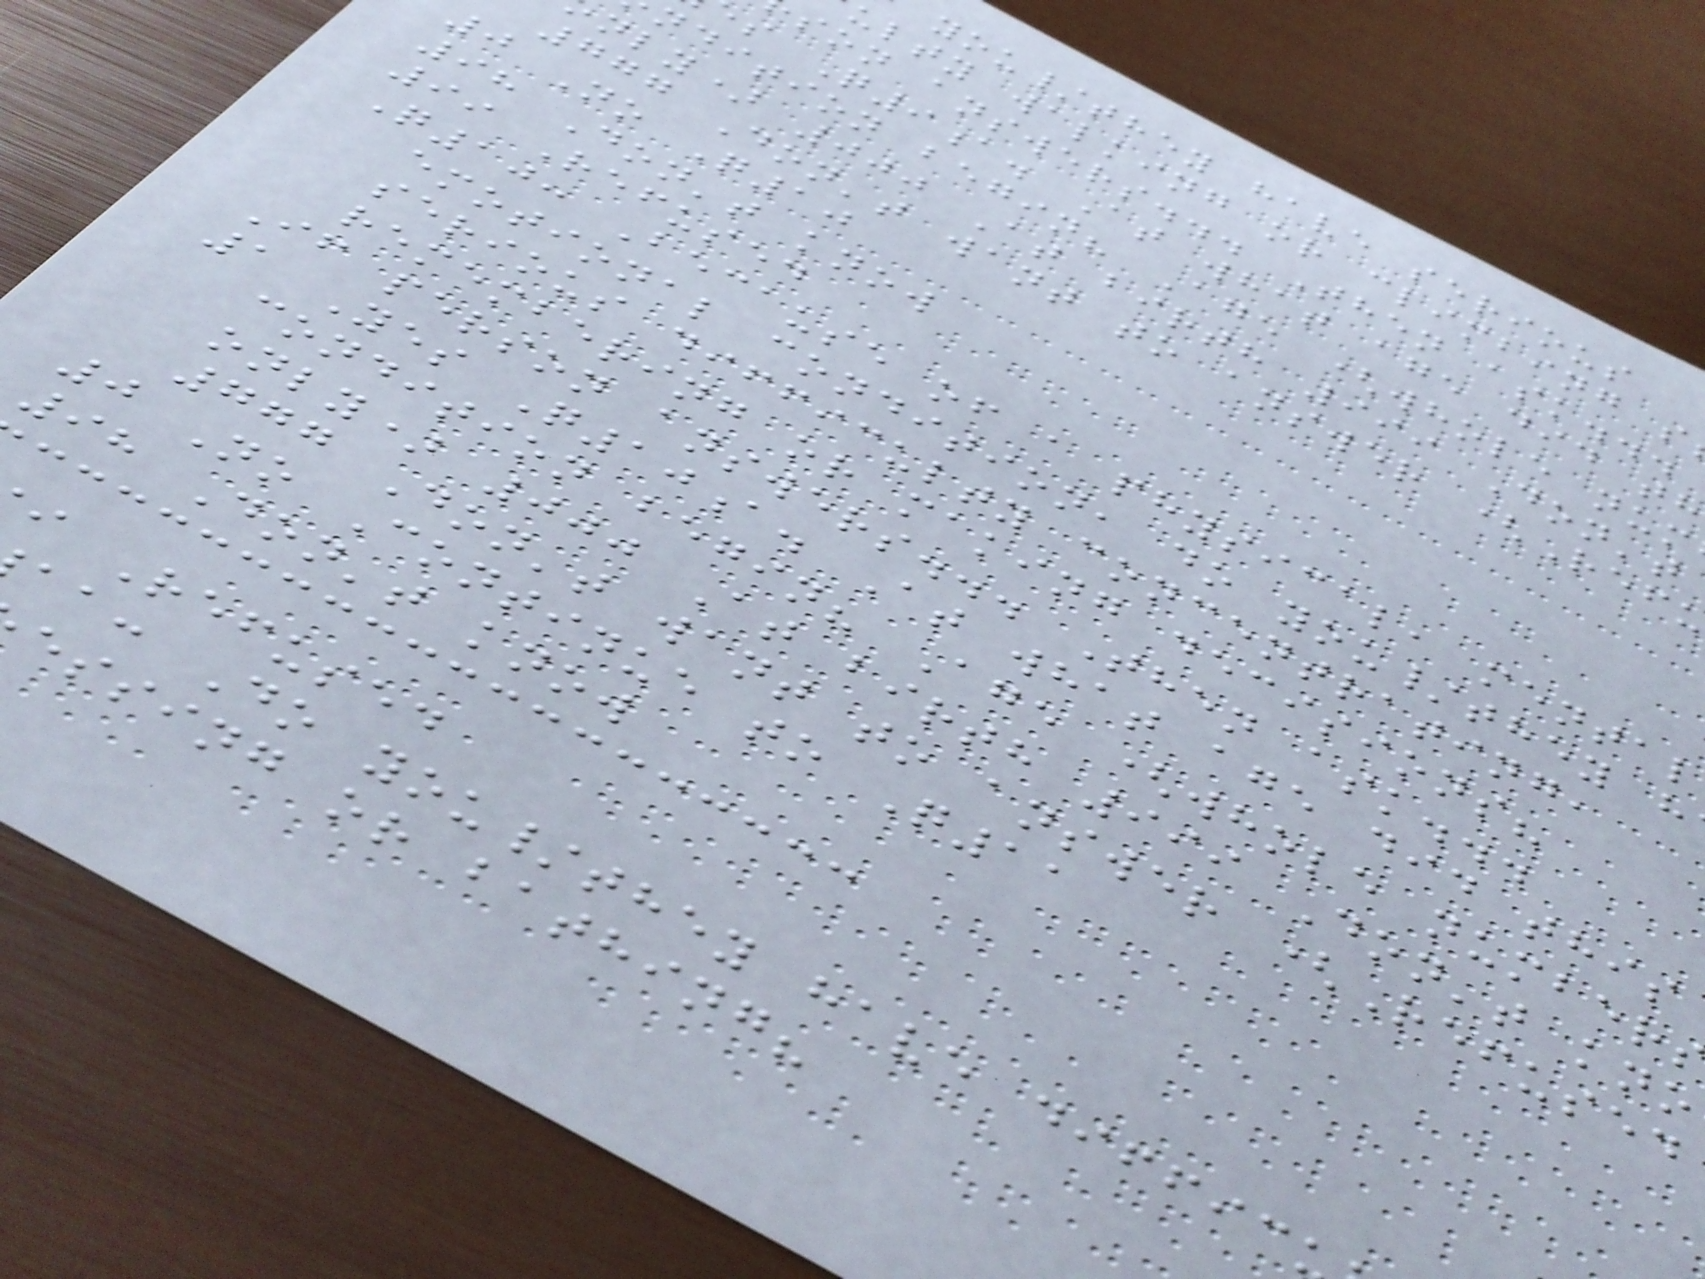you/they have serious
ulty walking or climbing s
son answers... Then ask...
s Q9a. At what age did th
ndition begin? Age (whole num
nly) 000 At birth 999 Don't
777 Don't want to answer (Ref
0 No Q10
98 Don't know
99 Refused
Q10: Because of a physical, mental
emotional condition, do you/they h
serious difficulty concentrating,
remembering or making decisions?
If person answers... Then ask...
1 Yes Q10a. At what age did this
condition begin? Age (whole number
only) 000 At birth 999 Don't kno
777 Don't want to answer (Refused
0 No Continue to Q11
98 Don't know
i Refused
aa: Do you/they have diffic
essing or bathing?
